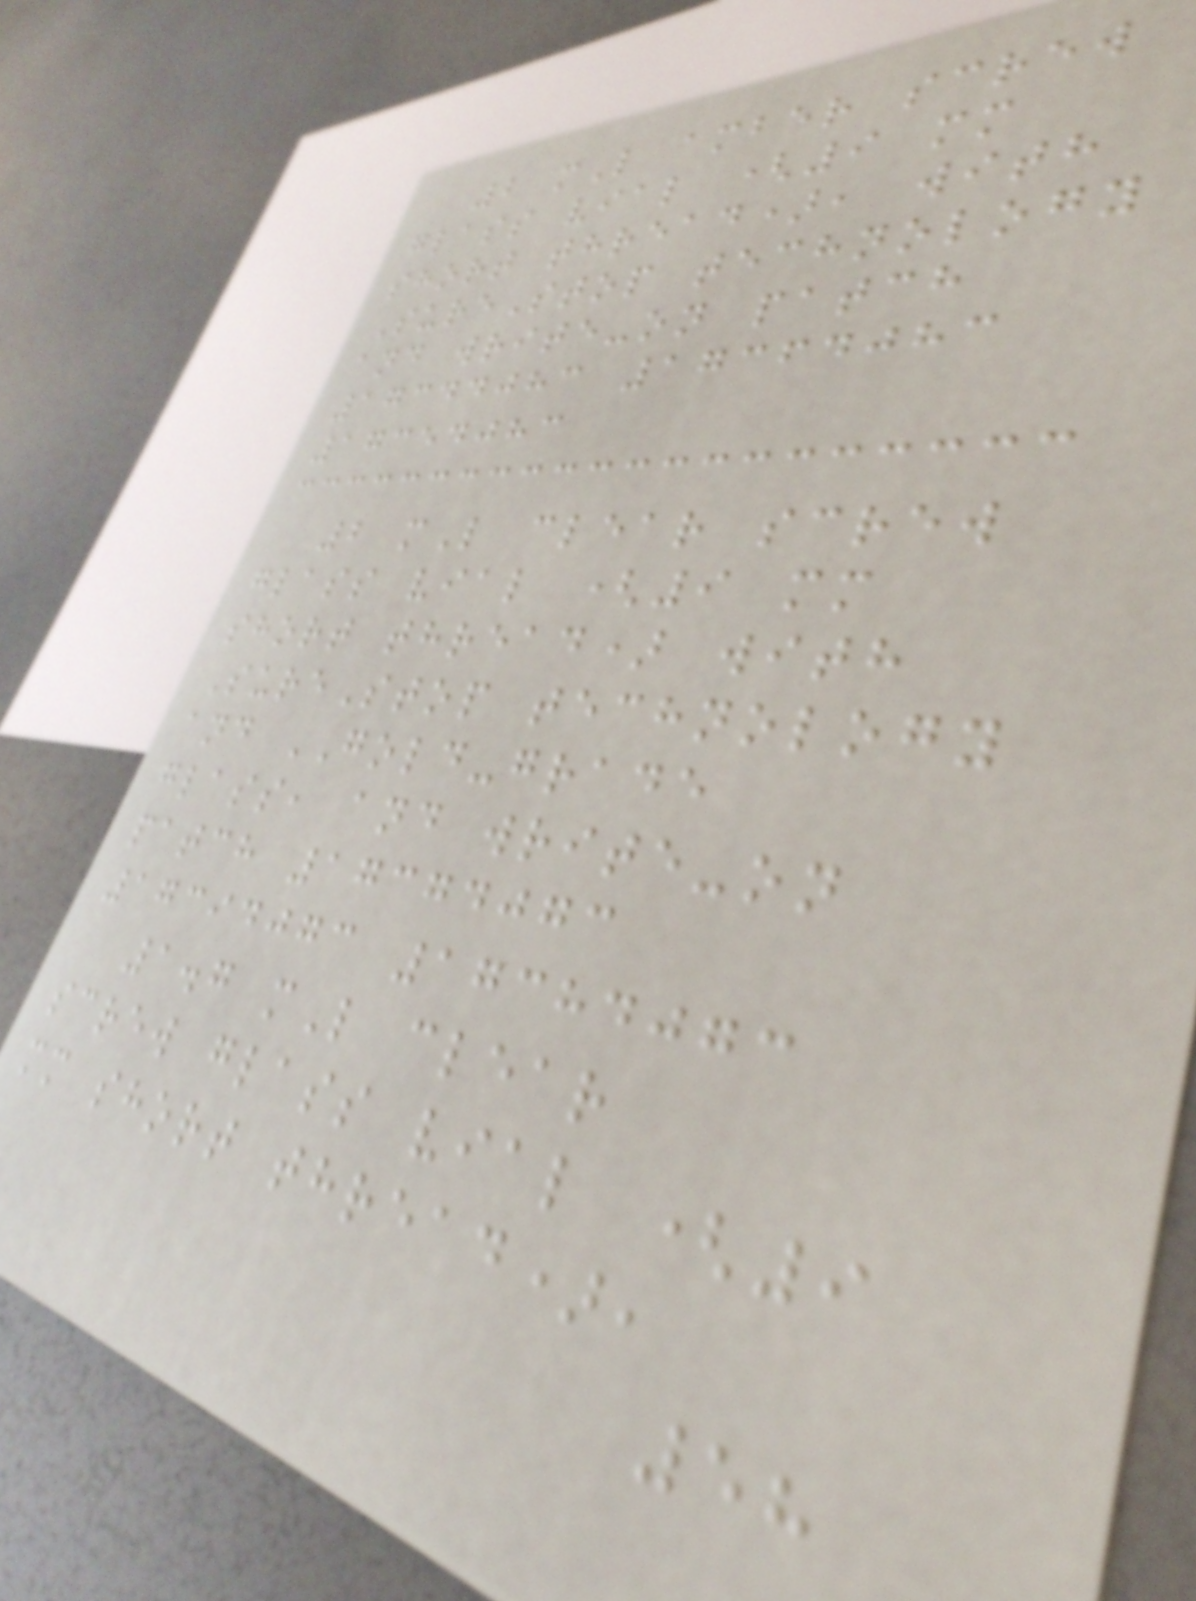2 mL amber screw
glass vial (9 mm
short thread), with
SureStop technology
and write-on patch
17344083 17364083
17354083
2 mL clear screw
glass vial (9 mm
short thread) with
SureStop technology
and GOLD-grade
glass, and write-on
patch 17374073
17394073 17384073
1.7 mL clear
screw glass vial (9
mm short thread),
58
